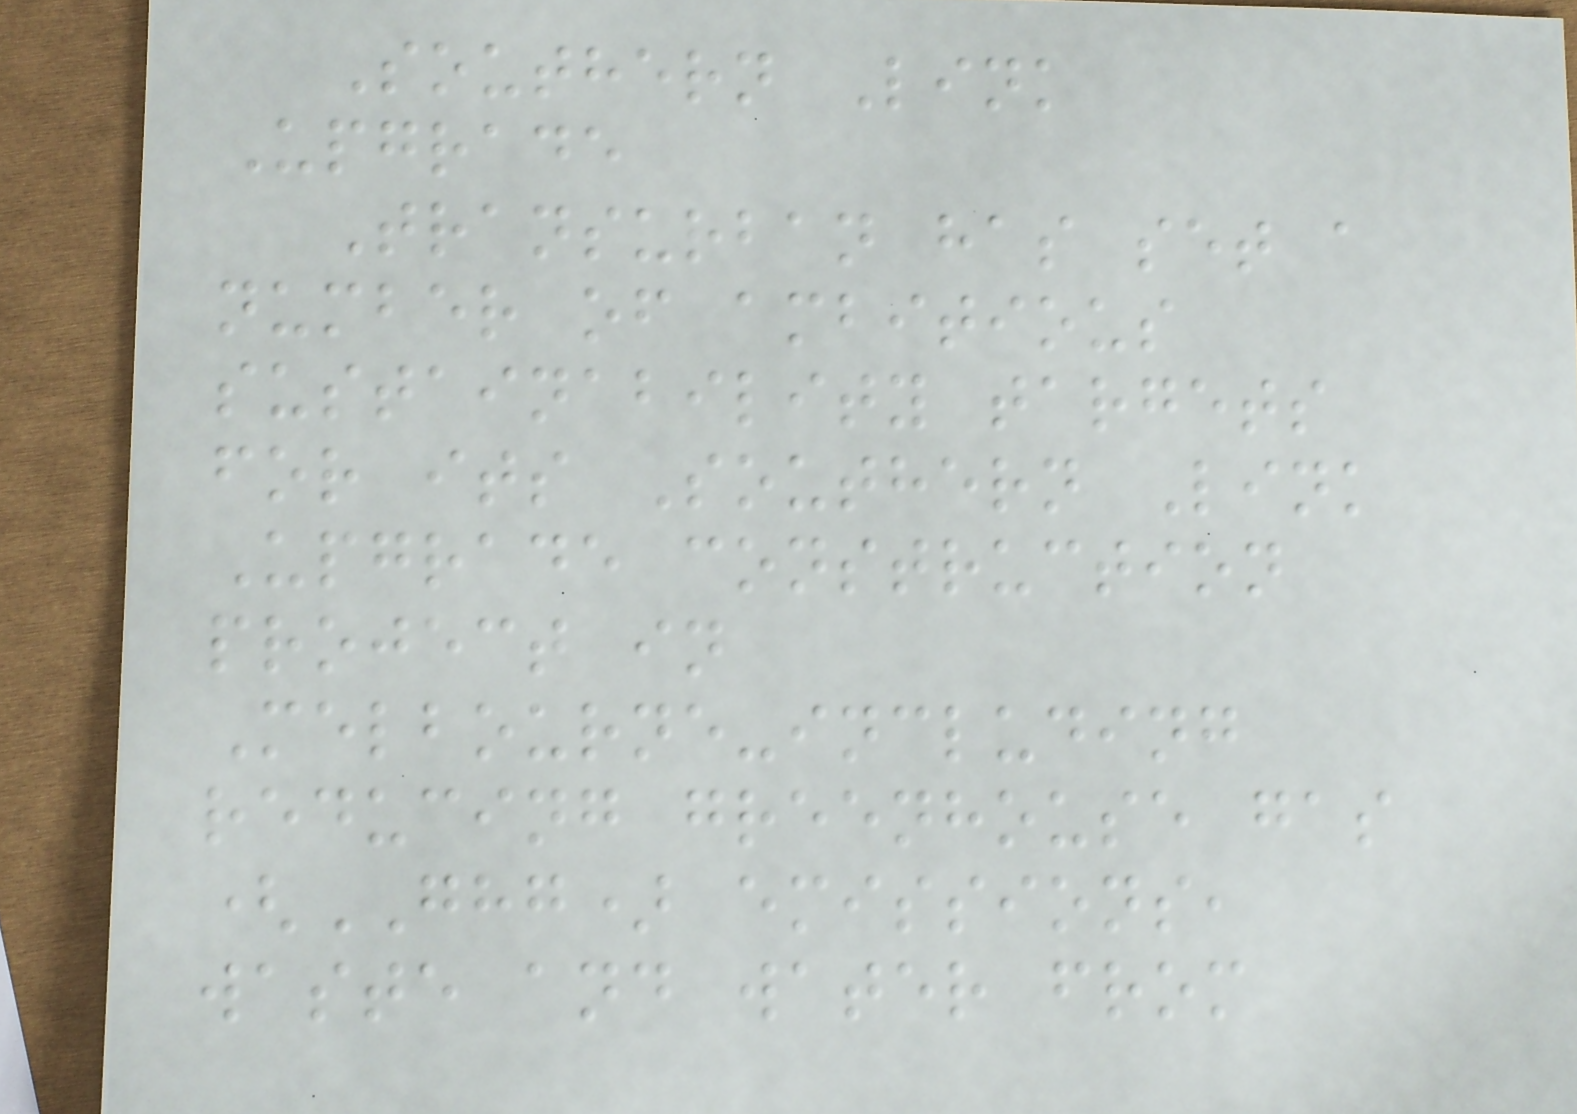Southern Link
Upgrade
Transurban has set a
number of ambitious
sustainability targets
for its Southern Link
Upgrade construction
project in
Melbourne-including
reducing greenhouse gas
(GHG) emissions,
waste and water from
